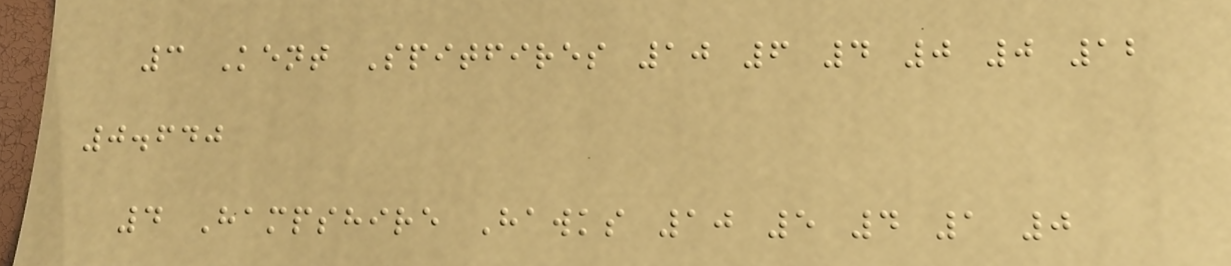3 Kent Spitfires 10 6 4 0 0 12
0.640
4 Hampshire Hawks 10 5 4 1 0
